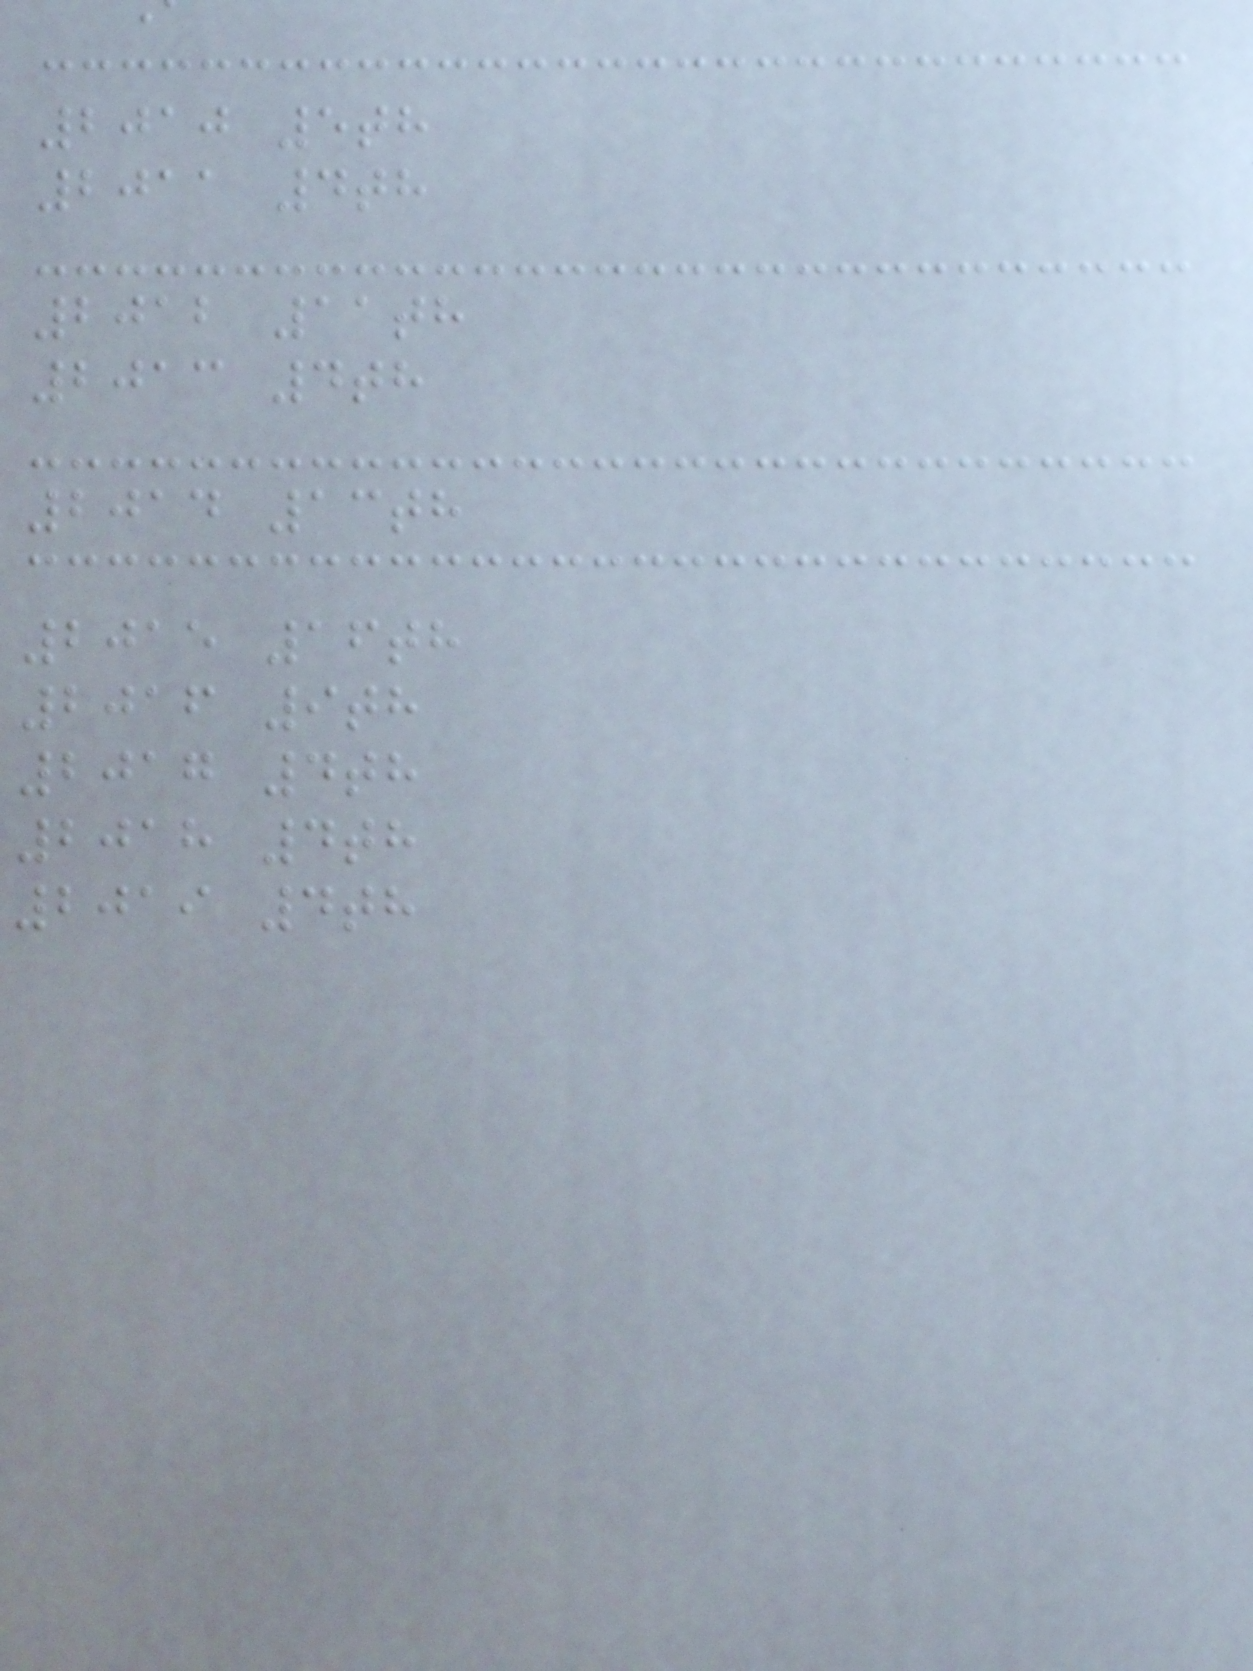2010 5th
2011 4th
2012 11th
2013 4th
2014 13th
2015 16th
2016 9th
2017 4th
2018 4th
2019 4th
